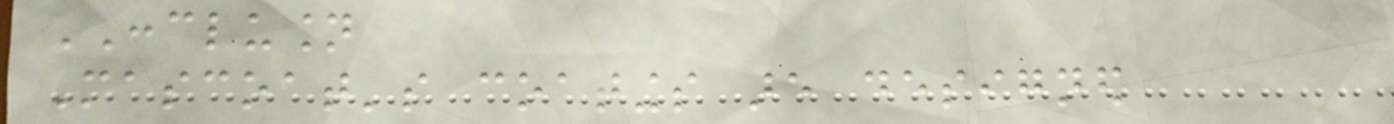CONCLUSION
Mascoat's coatings are designed
